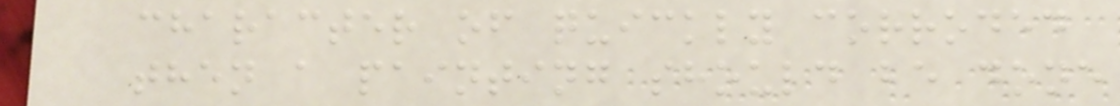character of quickly corroded
then a painting should be done
